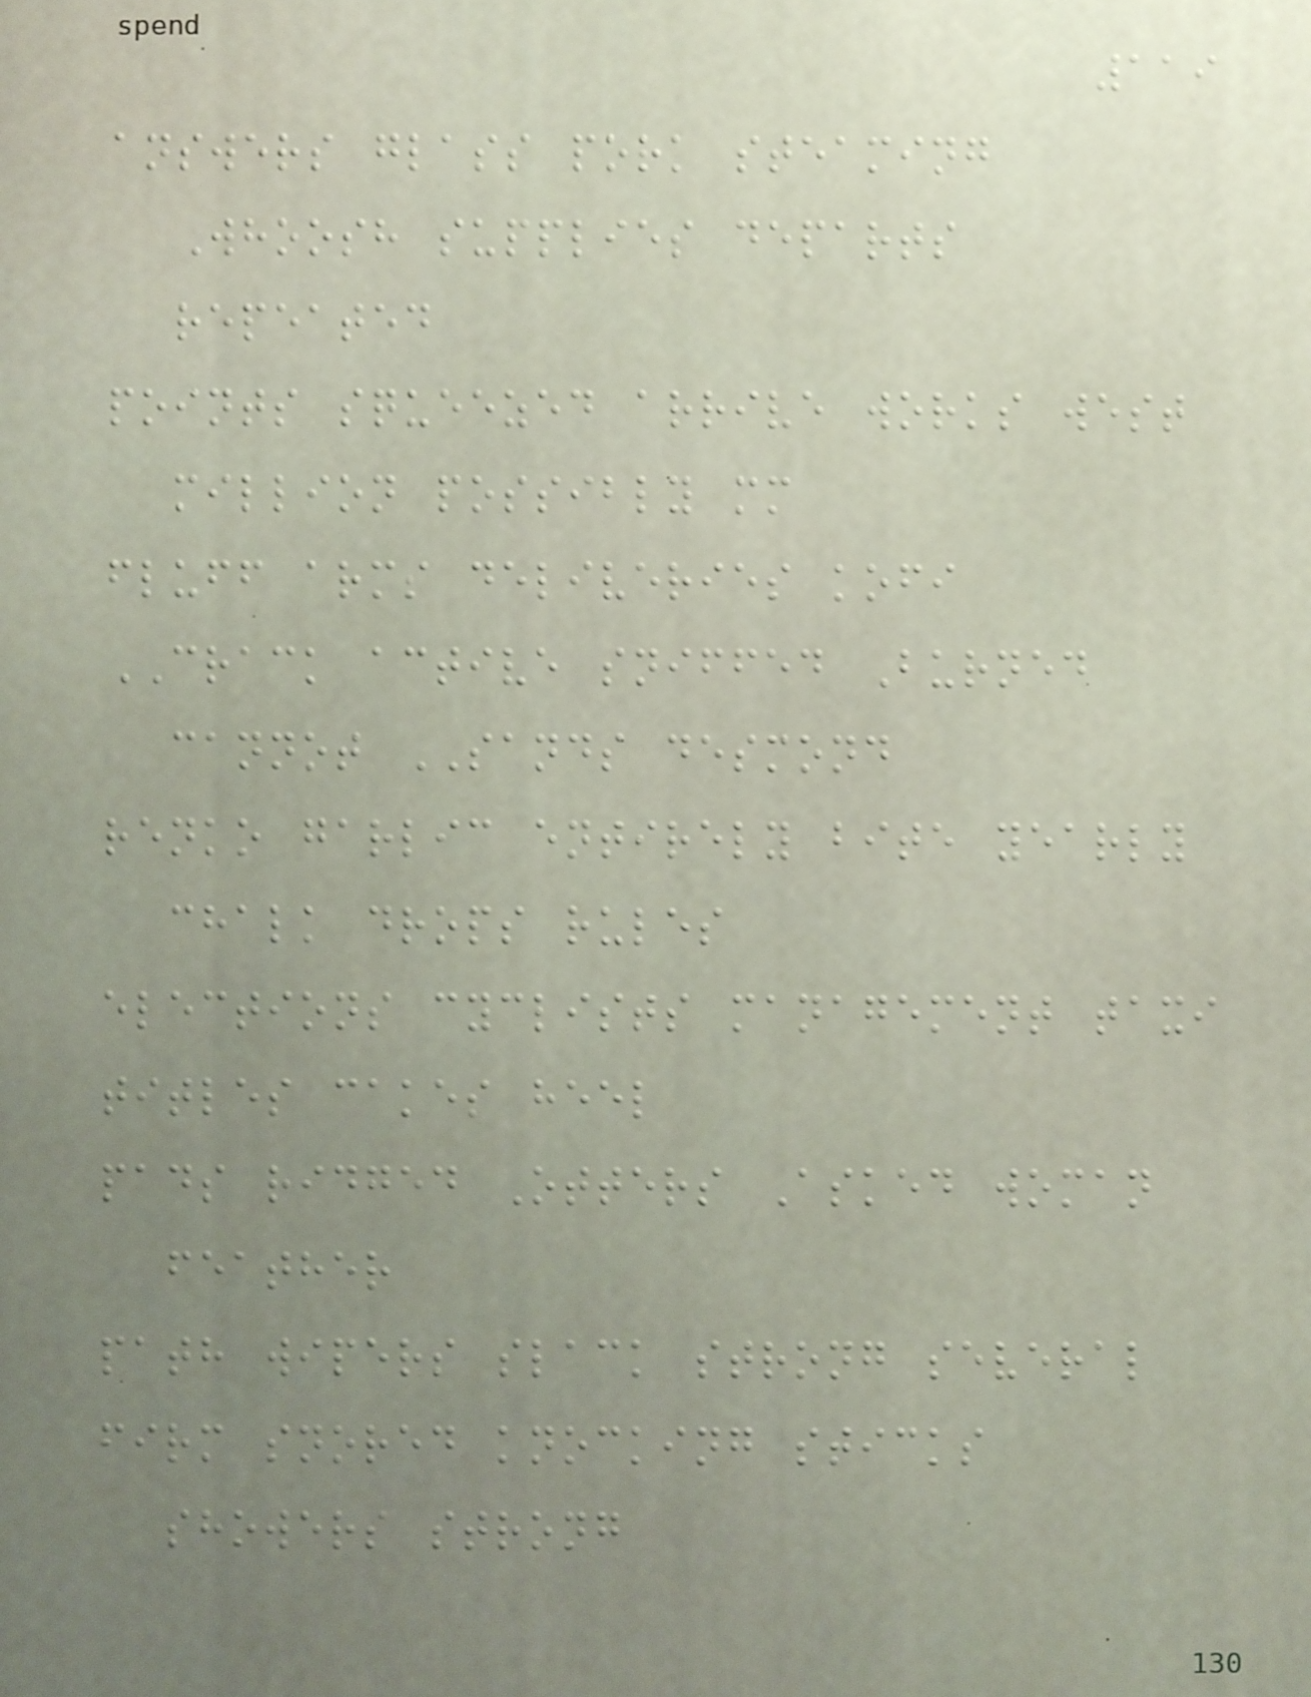119
answers glass pork steaming
Whoosh supplies departs
repeated
points squeezed arrive works west
million possibly mm
fluff arms deliveries kofi
CRACK active sniffed Burned
cannot SANDS desmond
renko garlic entirely bite yearly
chalk drops rules
elections cyclists management taxi
titles cakes heel
pads ridged Otters Asked woman
feather
path wipers slack strong several
firm snored knocking sticks
showers strong
